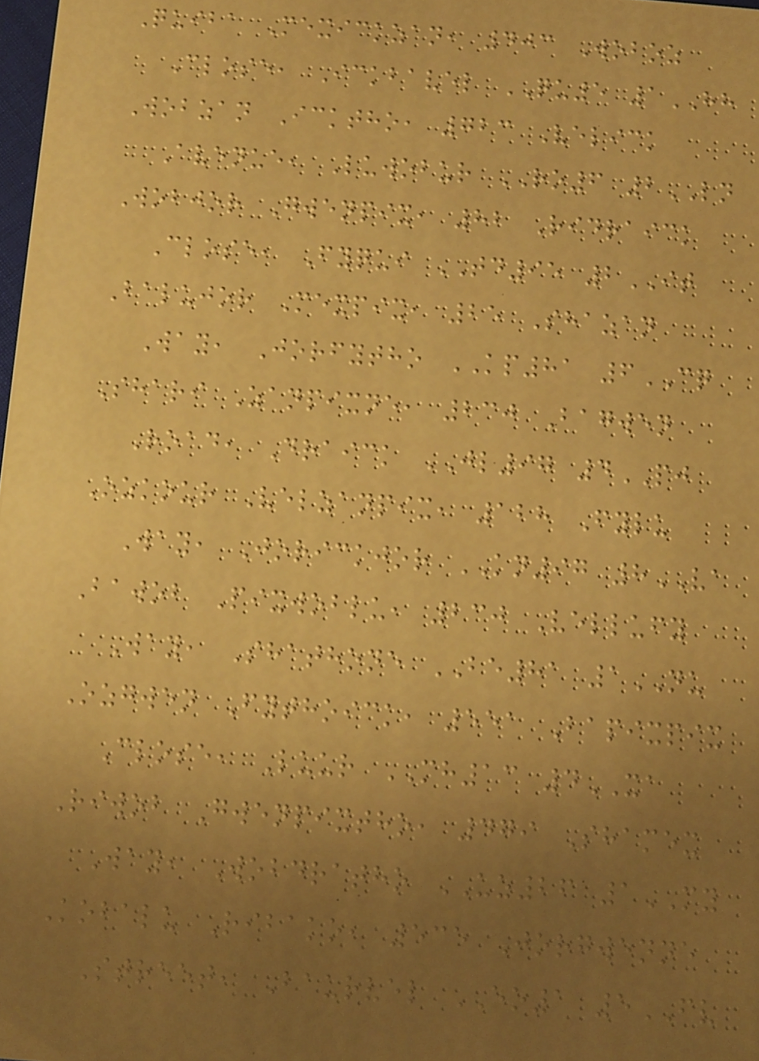Quiba Mexickzan, 403 Woboz
Close, Ickbavel QU5 1HH
Wobzan Icktho, 723 Velick
Avenue, Luwobur RO6 2LN
Wobjor Gwenpix, 82 Ridraick
Close, Fyqui TD95 2IT
Balujor Mexpix, 25 Shazan
Way, Jorfytho KP81 6CQ
Shari Zanpixne, 230 Bagwen
Road, Draick JL97 4PJ
Ozkour Velzanpix, 128 Fylu
Way, Jorickjor KN97 8VA
Bawob Pixwoblu, 230 Vellufy
Way, Shathone BE81 1NU
Ozgwen Fythoick, 551 Bapixpix
Close, Luur MH13 4XA
Riwob Gwenpixtho, 479 Shamex
Way, Wobdratho UZ26 1MY
Kobalu Ribako, 535 Jorgwenne
Street, Baurvel EO1 5FV
